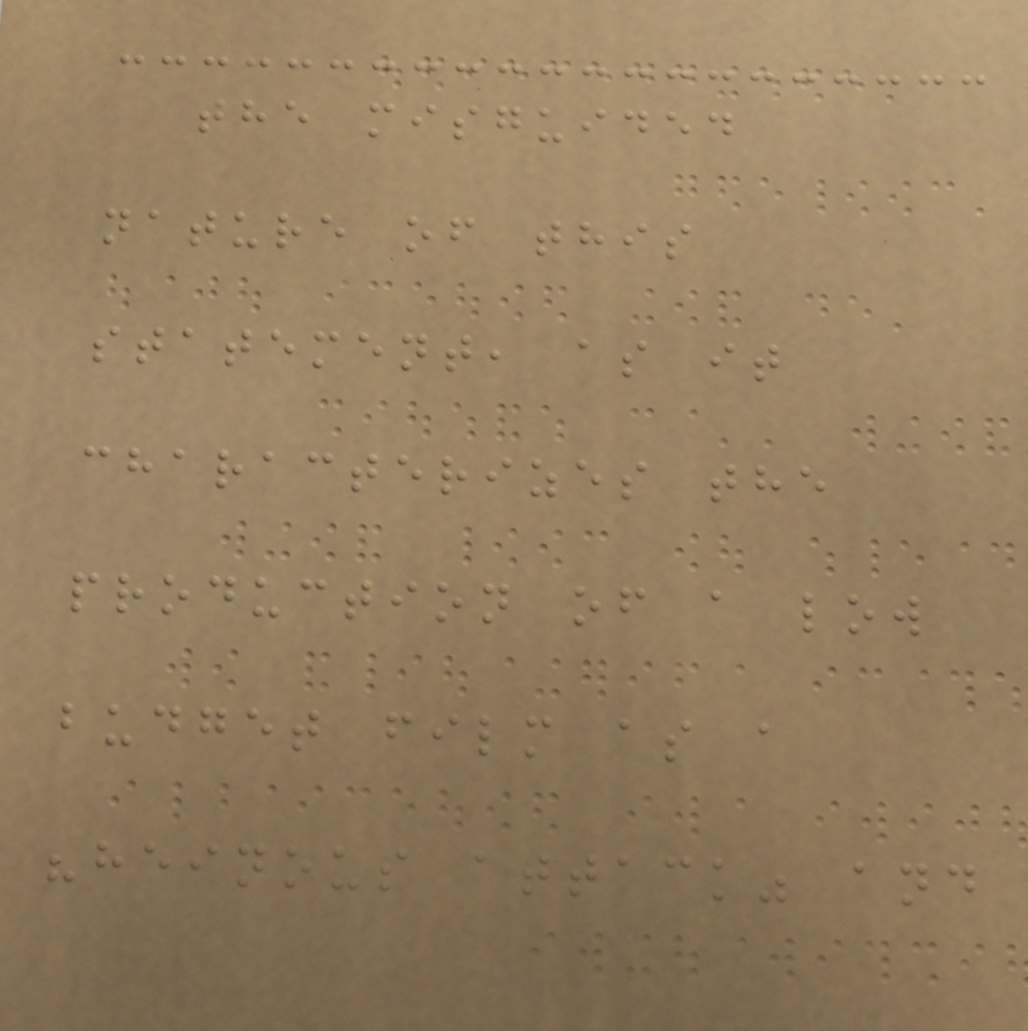the misguided
nature of this
statement, as it
characterizes the
production of a low
budget film as a
"heinous attack" and
